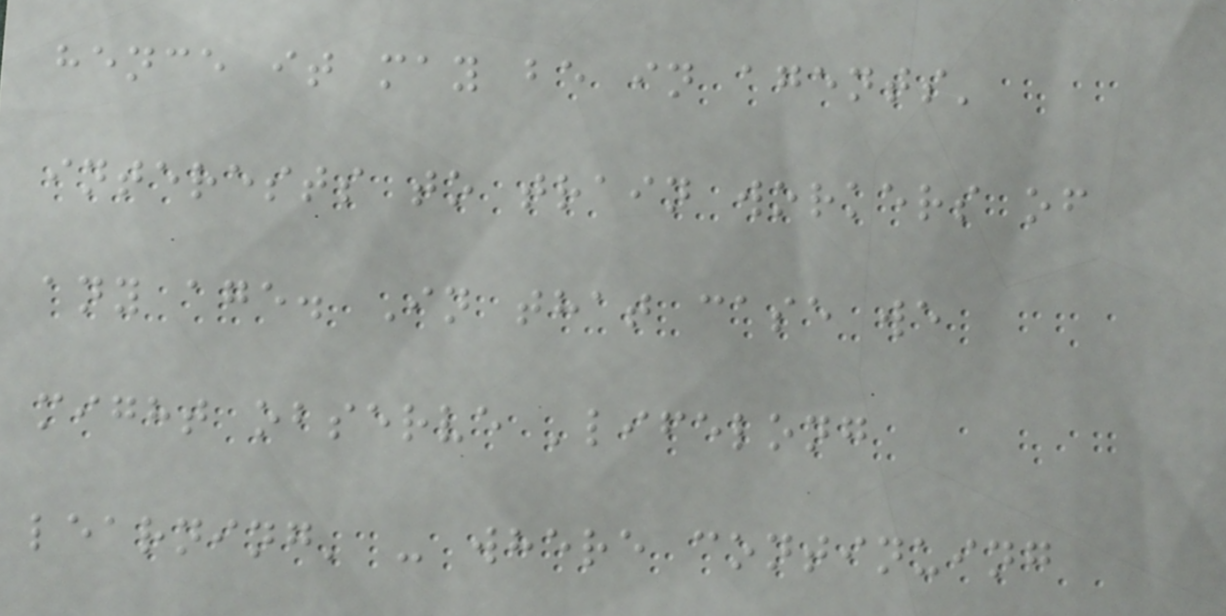hence it may be in agents'
interests to train workers of
any age. In that case we
might observe 'lifelong
learning' - where continuing
